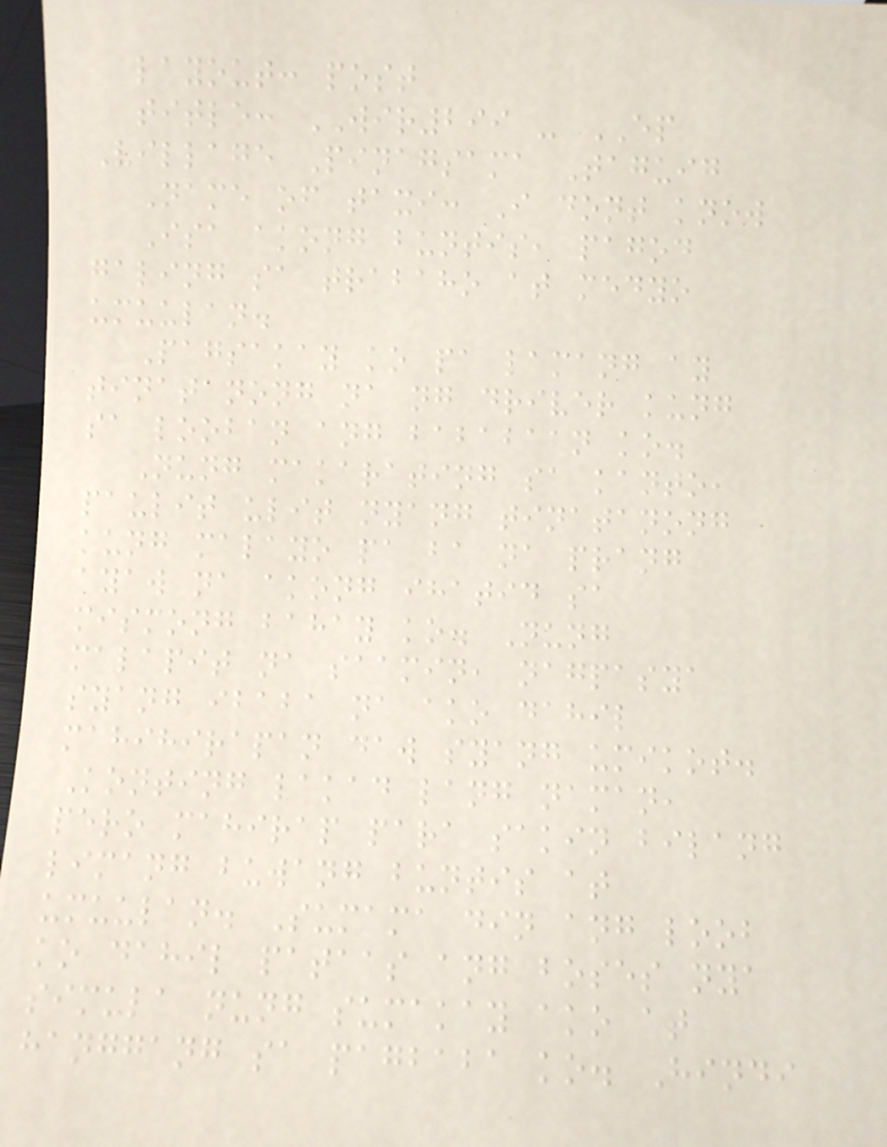layout: post
title: WIR299 - EP
Village Pinagsama Taguig
Name of taxi: I dont know
Isa akong buntis, pagod
galing sa trabaho at medyo
umuulan.
Pagsakay ko pa lamang ay
tinatanong na ng driver kung
sa looban ang bababaan ko.
Nung makarating sa kanto,
paulit ulit nyang tinatanong
kung malayo pa ba na prang
ayaw na akong ihatid sa
mismong bahay ko. Nung
malapit na saamin, nagpasya
syang ibaba na ako dahil
mahihirapan daw syang umikot.
Konting lakad lang naman,
pero mahirap para sakin bilang
limang buwang buntis at
umuulan. Sumama din ang loob
ko dahil pataas ang boses nya
simula nung sumakay ako at
hanggang sa pagbaba ko. Hindi
